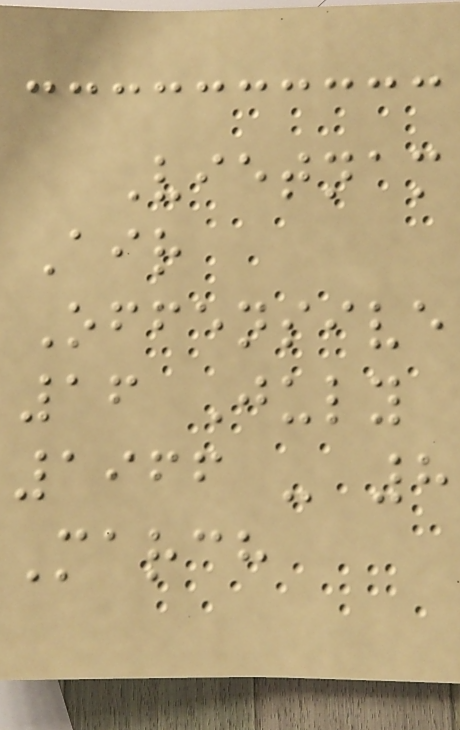Vietnam
Air
Offensive
16 July
1966 - 8
March
